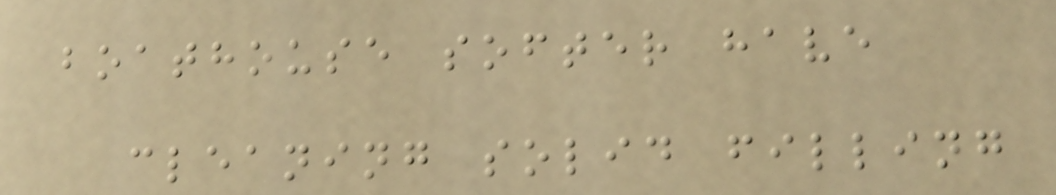boathouse softer have
cleaning solid filling
